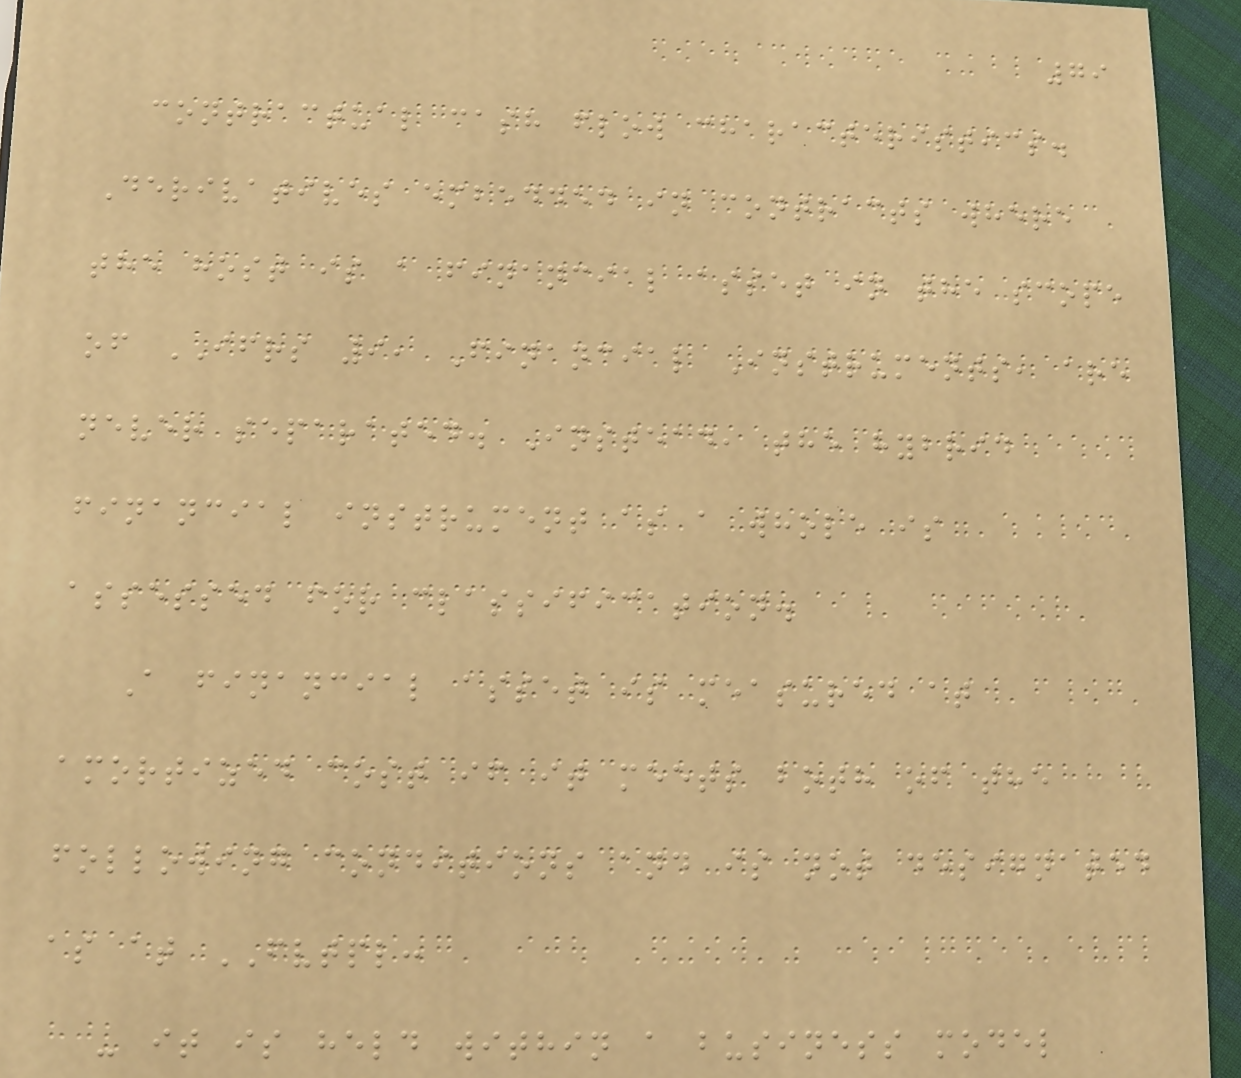79
contractual cash flow characteristics.
Derivatives embedded in contracts where
the host is a financial asset in the scope
of IFRS 9, Financial Instruments, are
never separated. Instead, the hybrid
financial instrument as a whole is
assessed for classification.
A financial asset is measured at
amortized cost if it meets both of the
following conditions and is not designated
as at FVTPL:
- it is held within a business model
